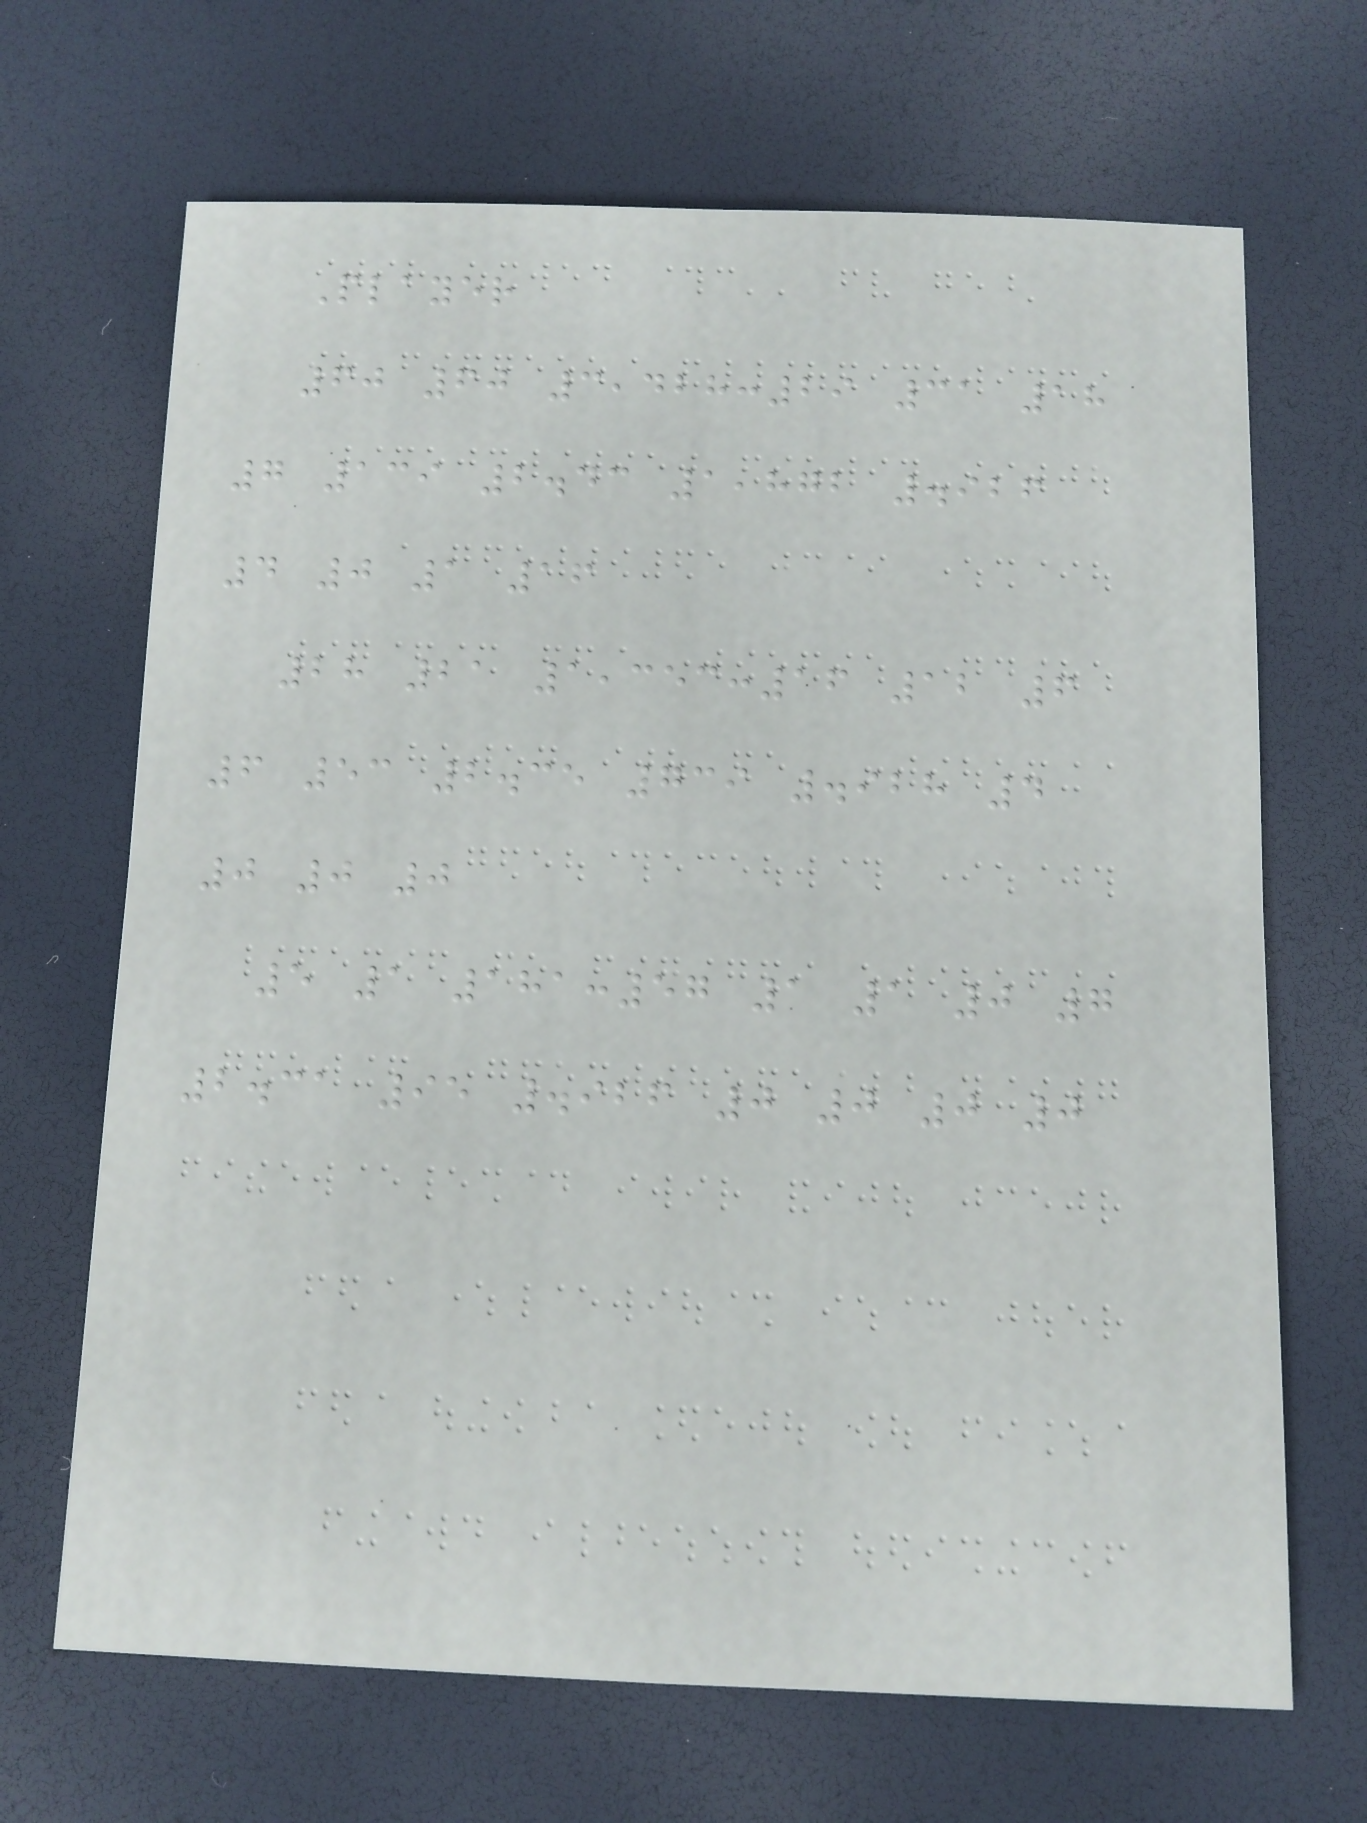Player
60 60 3,428:29 31 18
7 139 2.43 1,872 .926
4 0 1 16
28 21 1,353:16 12 6
6 53 2.35 739 .928 4
0 0 0
5 1 181:57 1 1 0 7
2.31 95 .926 0 0 0 0
